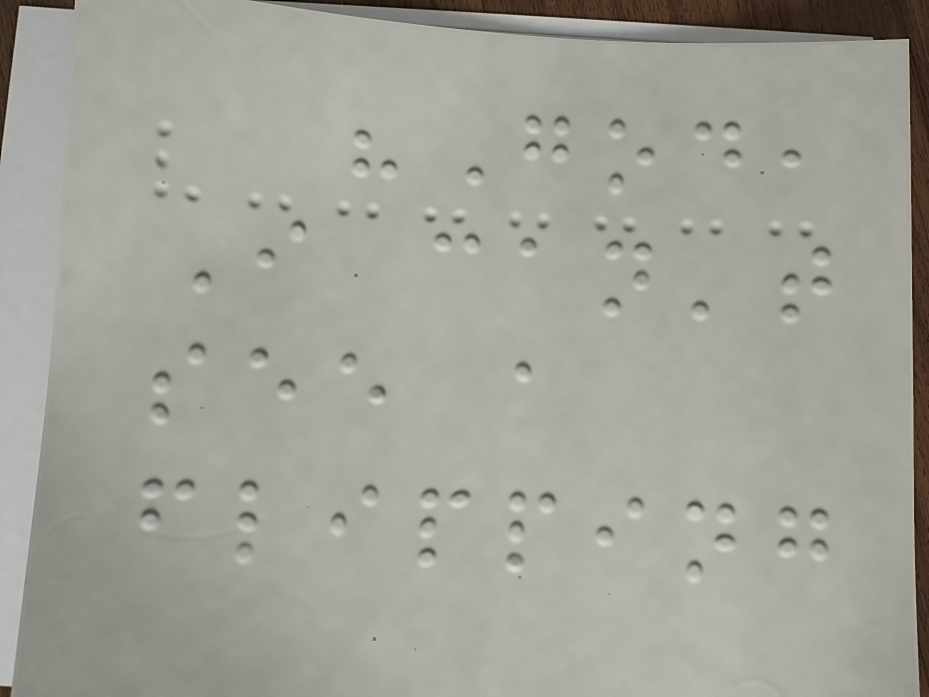"God,
I can't
see a
flipping
